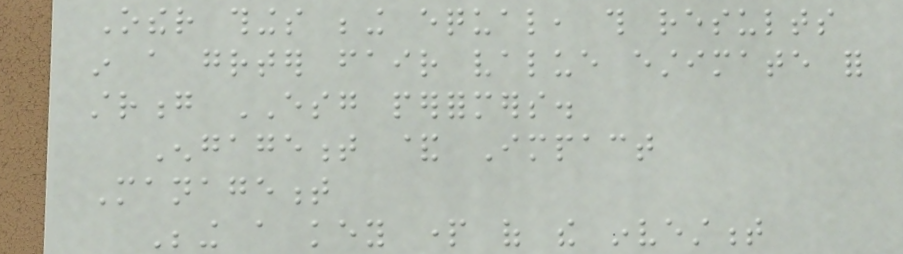Other things being equal, this results
in a greater fair value estimate for
strong ESG performers.
Engagement & Impact
Management
Being a key part of the investment
